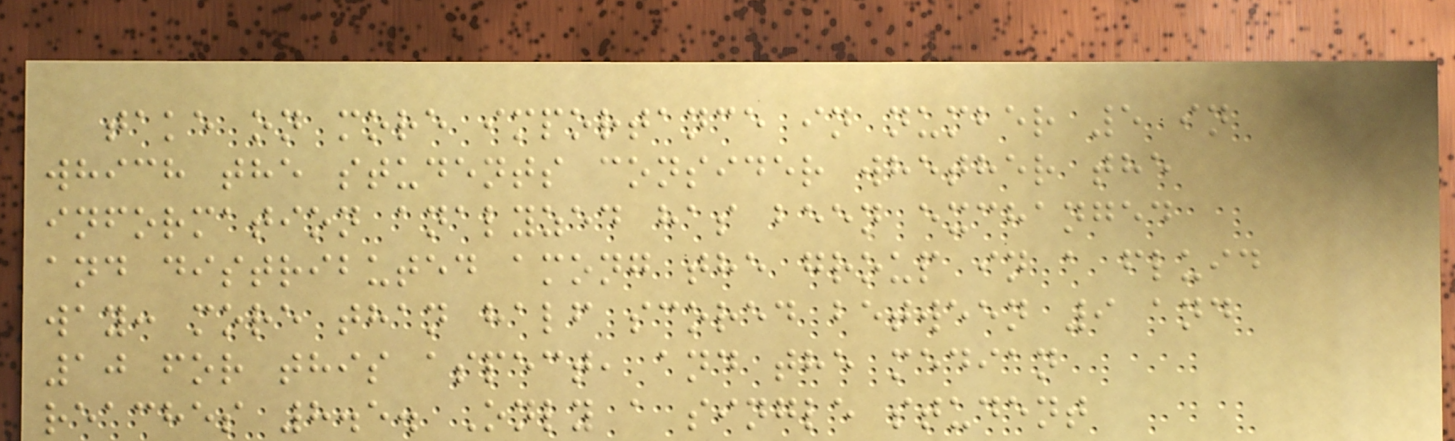take on more importance in number 5 in
which the students consider whether the
information analyzed has been exchanged
and distributed among the group in a fluid
way: more than half scored between 9 and
10 for this aspect, and the median
reaches 8.5. Only a single student
